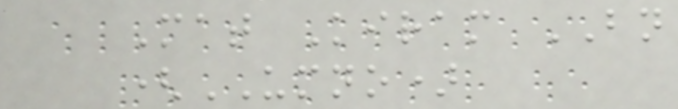Mat Kiram BN
(UMNO)
